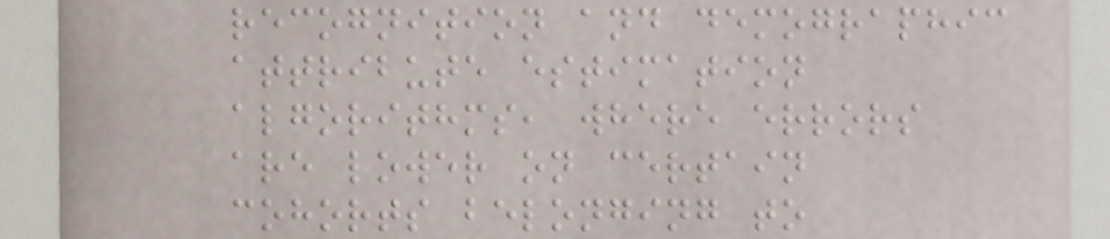recognition and demographic
attribute estimation
algorithms, where errors
are lower on certain
cohorts belonging to
